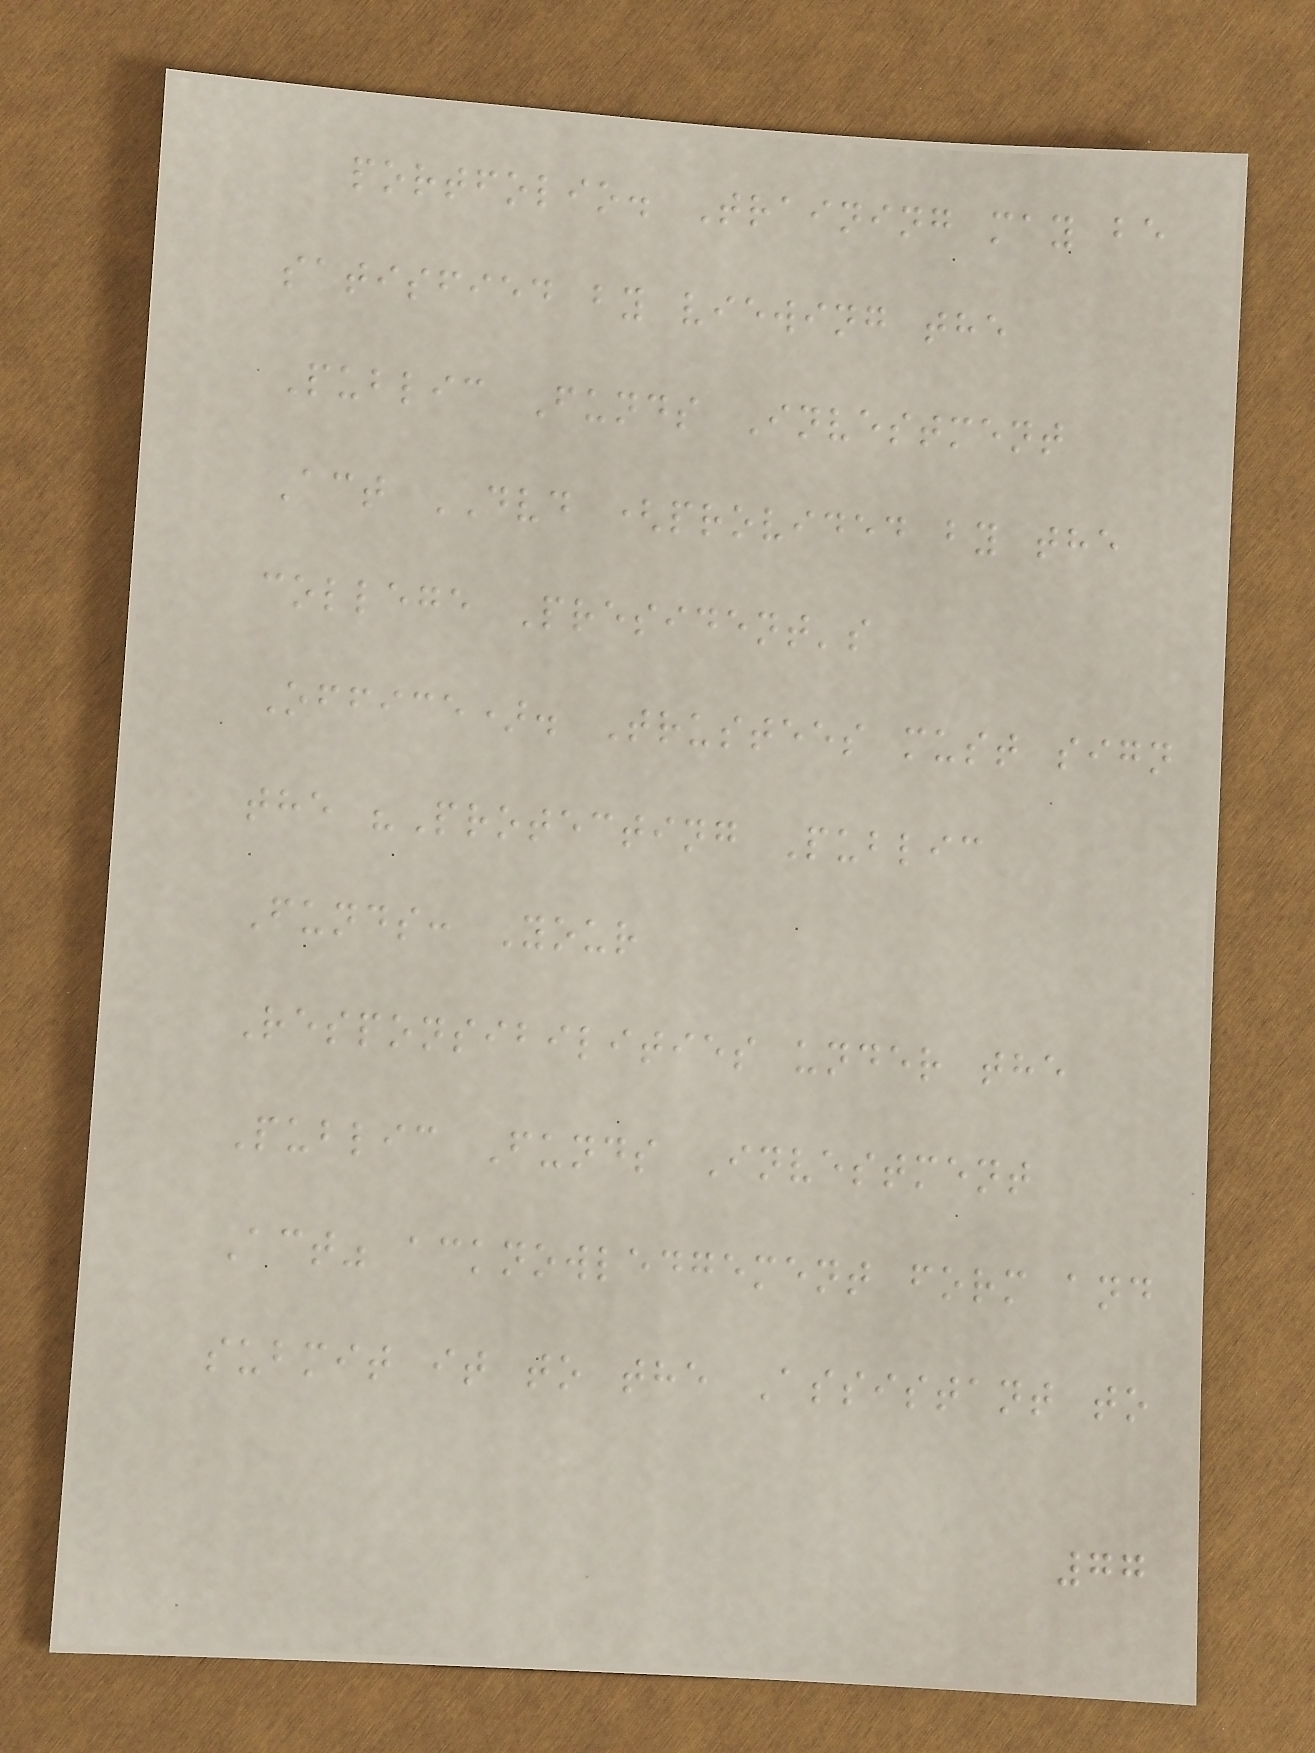portfolio. Training may be
satisfied by viewing the
Public Funds Investment
Act DVD (provided by the
college President's
Office). Trustees must sign
the "Protecting Public
Funds: Your
Responsibilities under the
Public Funds Investment
Act" acknowledgement form and
submit it to the Assistant to
77
